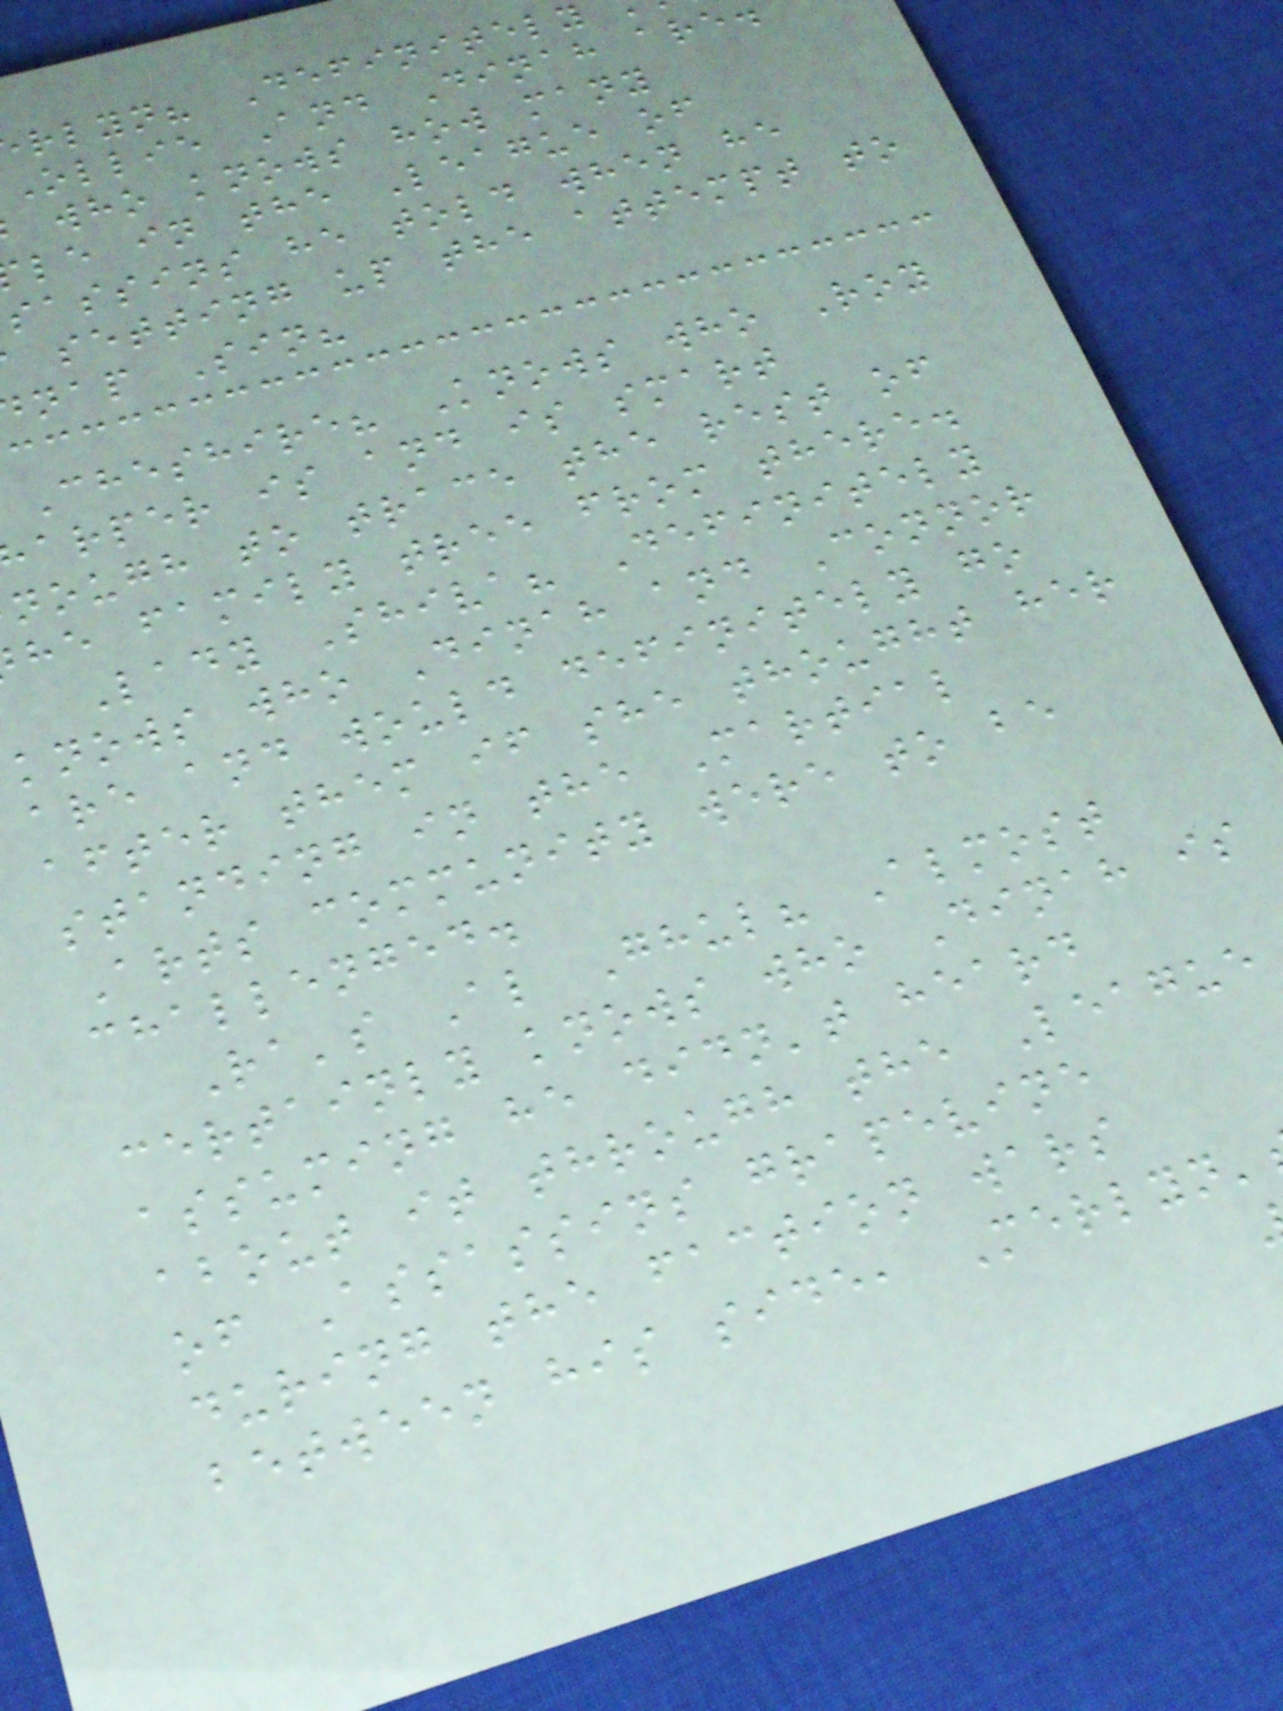rlyn? Definitely
Ollie And Dinah are.
who knows how many
le in the League of
sassins he told when he
setting up the attempt to
nap Sin?
Cheshire? Knows who Roy
arper is and is smart
nough to trace the rest of
he family tree from there.
Lady Shiva? Definitely
knows who Dinah and Connor
are and would definitely go
after them if she thought her
standing in the Martial
Arts community were to be
challenged.
Ra's Al Ghul? Almost
certainly knows who Dinah is
assuming he didn't heard
about it through the League
of Assassins grapevine
during the faction wars
between his side, Merlyn'
